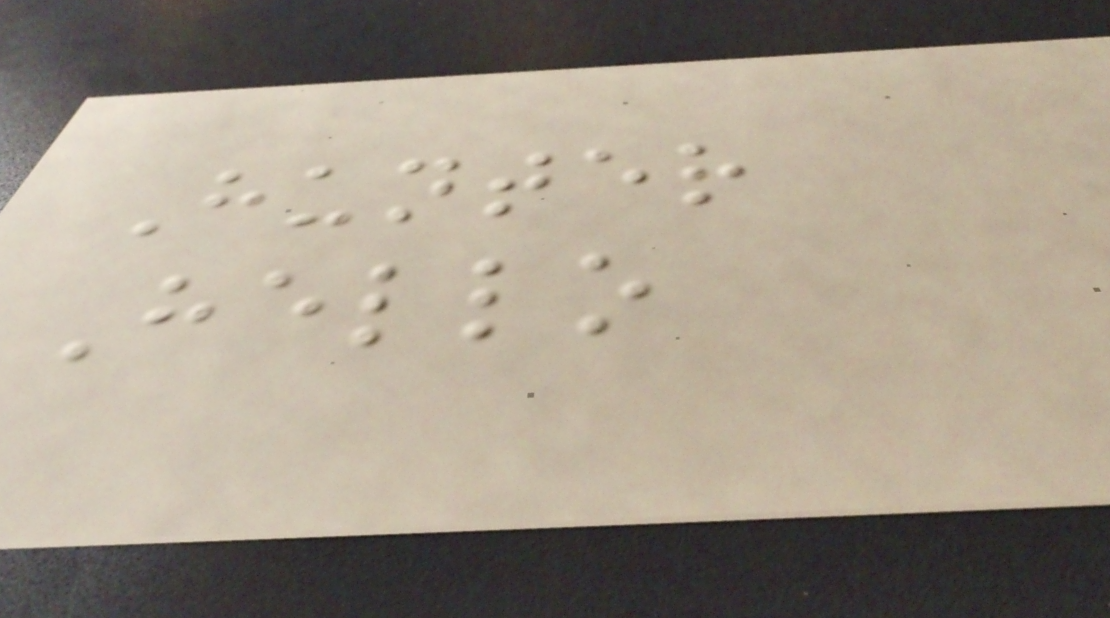Hunter
Hello
